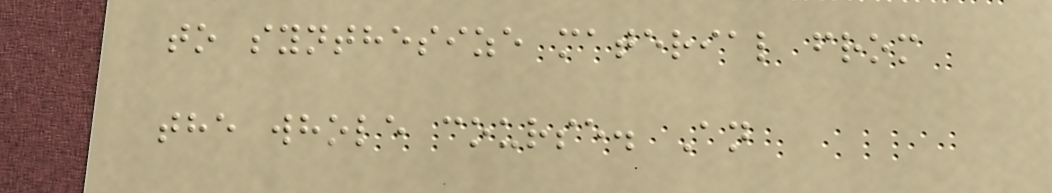to synthesize material from
the whole course. An
